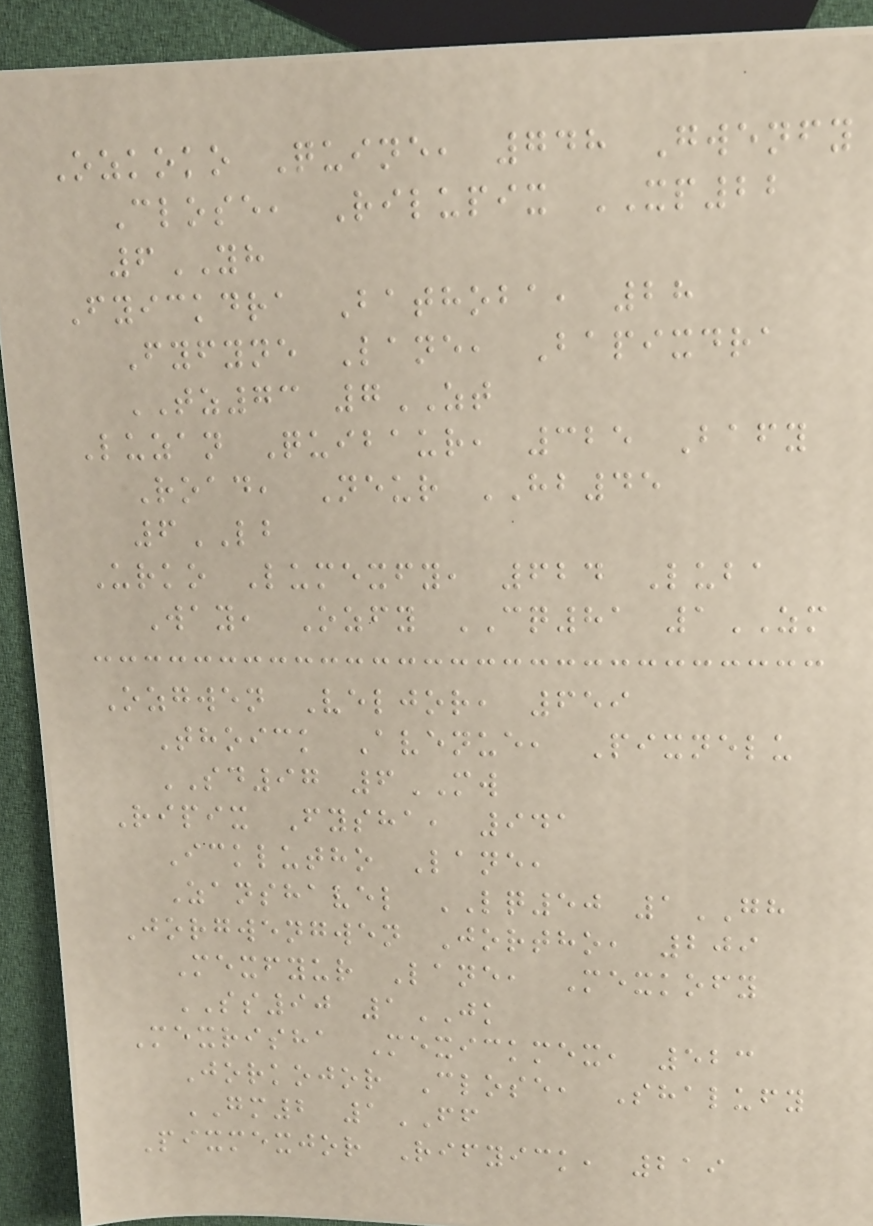Ozkoko Quine, 748 Gwenfy
Close, Rilupix XP22
6YH
Fyickdra Bathoba, 28
Fyfyne Lane, Bapixdra
TZ73 7ZT
Luzan Quibaur, 325 Bafy
Road, Neur HB45
6LB
Urko Lumexfy, 624 Luba
Way, Ozfy CQ81 1ZM
Ozgwen Veljor, 659
Thoick Avenue, Pixnelu
SD97 6MW
Ripix Fysha, 941
Icklutho Lane,
Zanshavel LQ50 1GH
Jorgwengwen Jortho, 209
Mexfyur Lane, Mexkofy
SS90 1JK
Mexrisha Mexickmex, 523
Jorkojor Close, Shalufy
GM2 1FF
Pixmexjor Rifyick, 219
